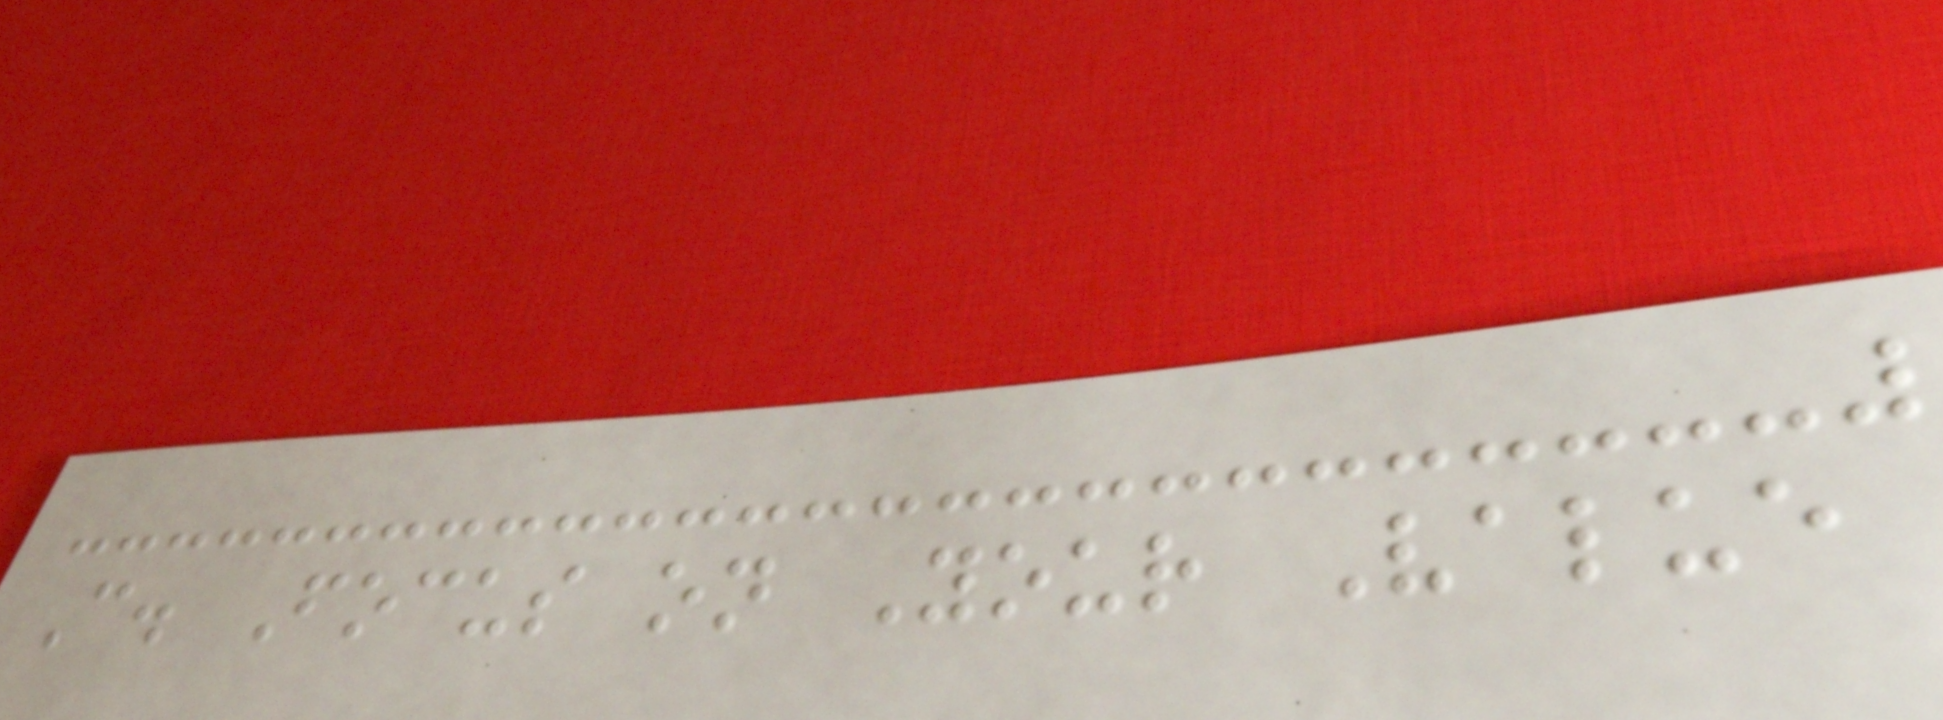C. Focus on Your Value
